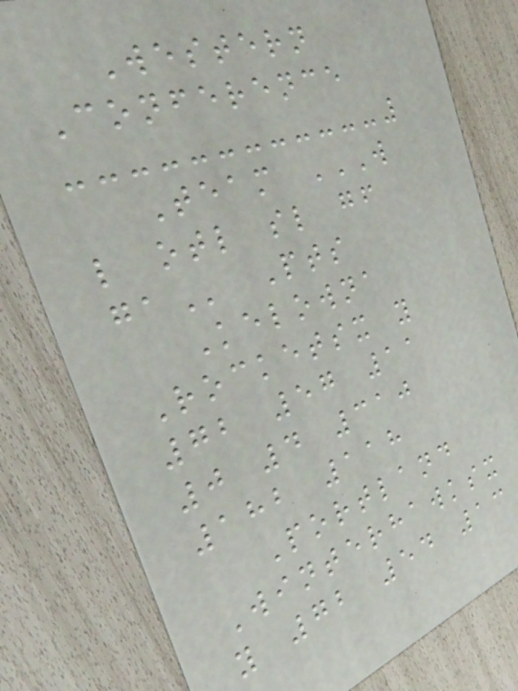Western
Conference
Team W
L OTL SL GF
GA Pts
Kelowna
Rocketsx y
72 57 11
0 4 310
182 118
Portland
Winterhawksx
y 72 54 13
